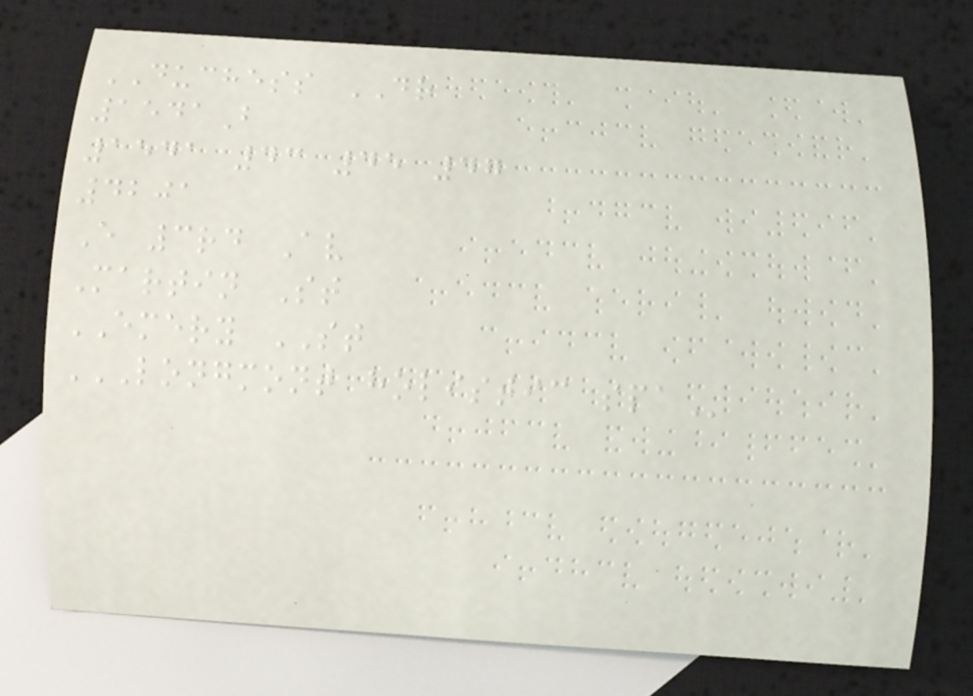DUCHESS DR
1541B
1541 43 45 47
4201
E 3rd Av
Martin St
EMERY ST
LONGMONT HOLISTIC SPA
